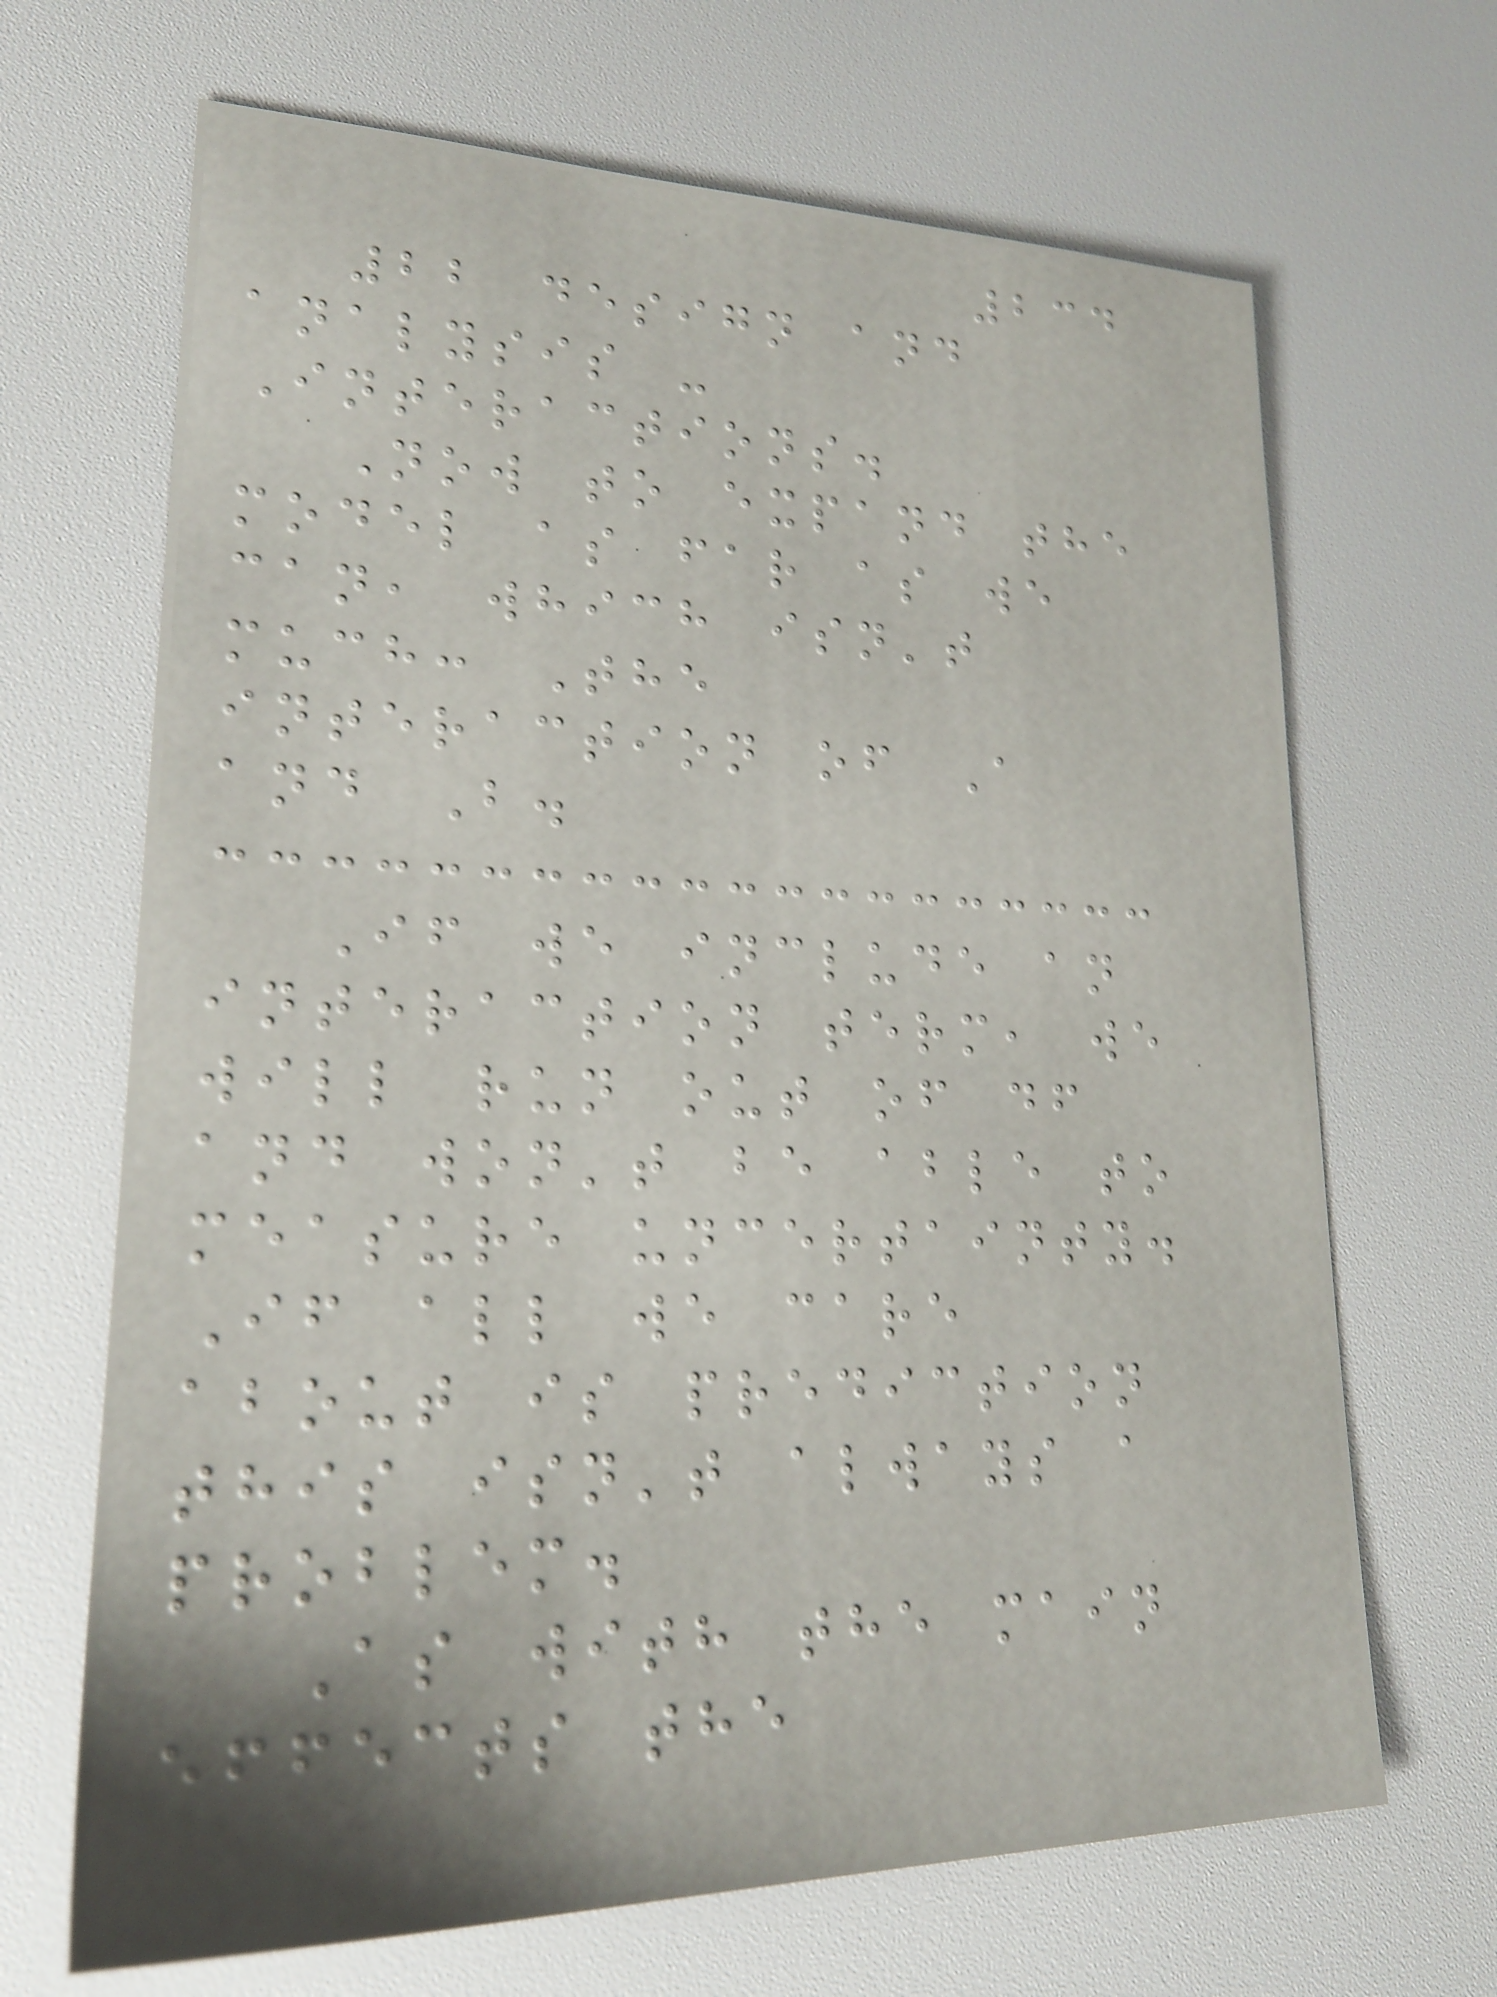234
22 design and
analysis -
Interactions.
Now to expand the
model as far as we
can, which isn't
much: The
interaction of A
and B.
If we include an
interaction term, we
will run out of df
and won't be able to
measure uncertainty.
If all we care
about is prediction
this isn't always a
problem.
As with the main
effects the
